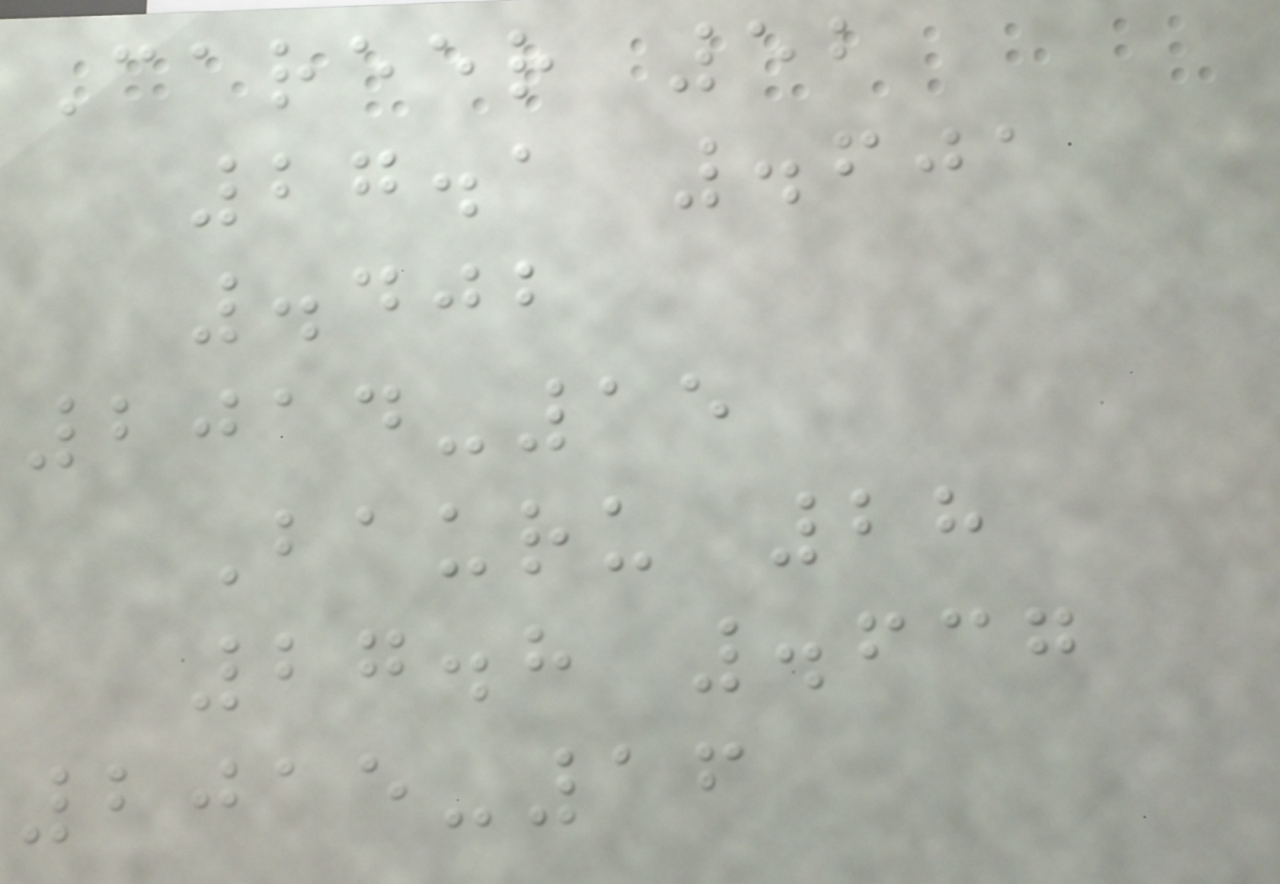Career 52
27.1 .601
.402
2014-15
Bauru 28
27.8 .637
2015-16
